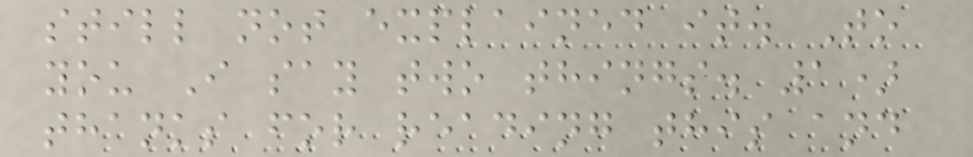still not explained it. To
you I say two things. 1)
thanks for reading this and
